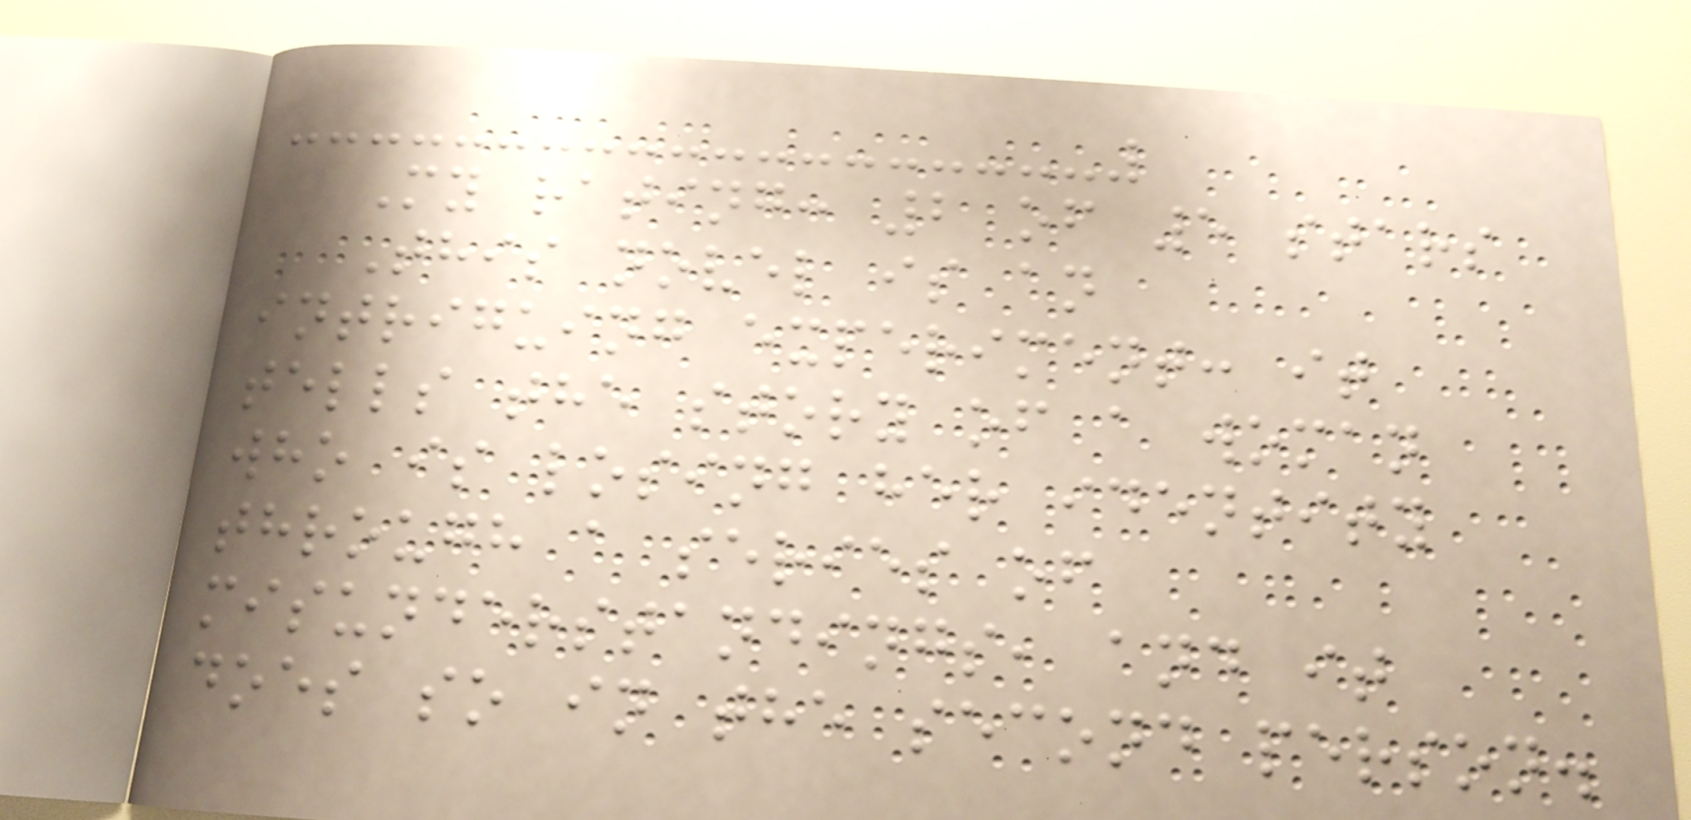My rating: 2 of 5 stars
This novel is an
intriguing experiment: it
tells the story of a woman
who is losing her identity
through a series of
misunderstandings, and it
does so in the second person.
